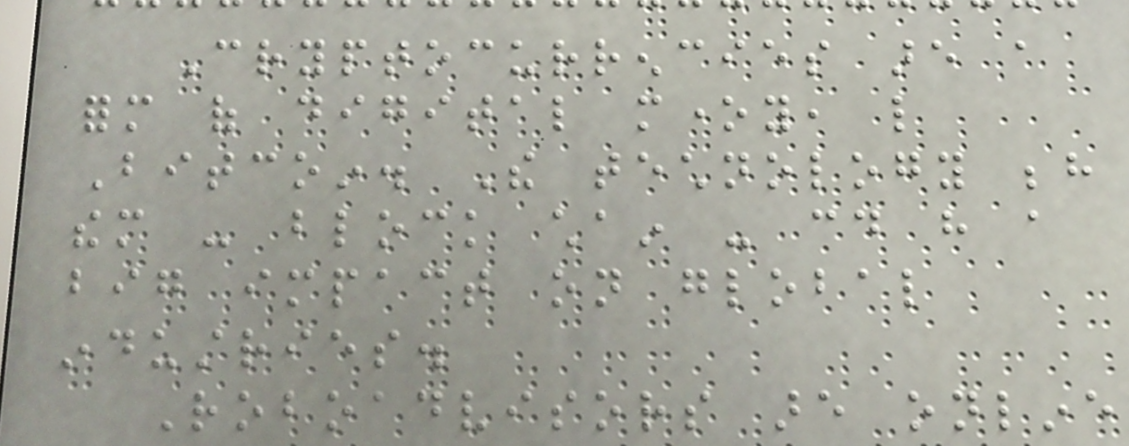Cryptocurrencies are a
form of digital money, like
Bitcoin. The technology behind
them - block chain - could have a
big impact on global
industries.
Roboadvisors are online
